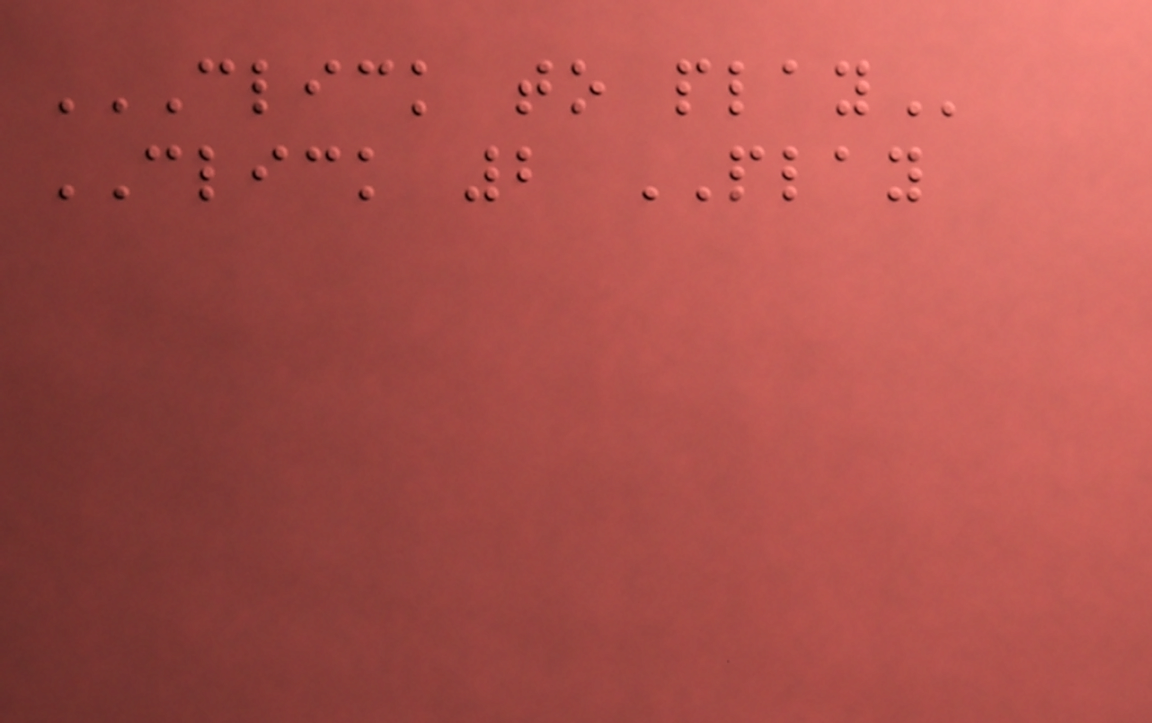CLICK TO PLAY
CLICK 2 PLAY
